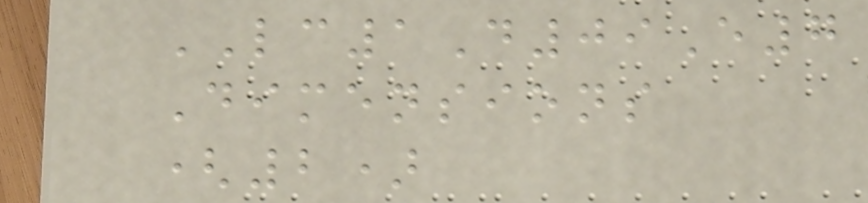LC1D09E7
Dimensions
(2)
